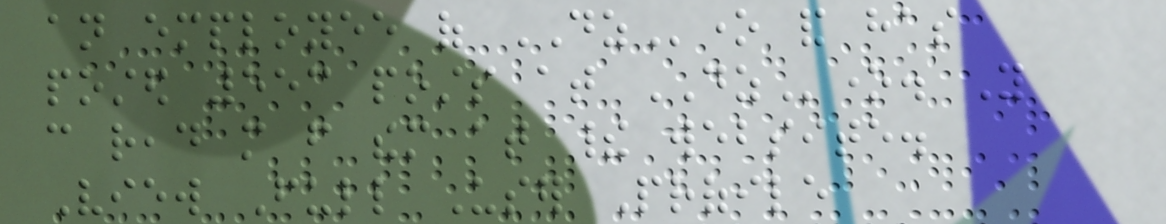an employee of DZone and has
posted 553 posts at DZone. You
can read more from them at their website.
View Full User Profile
